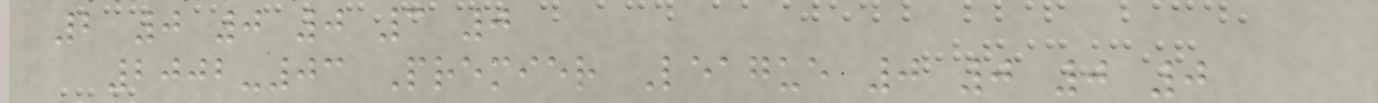2 0 0 0 3 0
2002-03 Premier League 0 0 0 0
